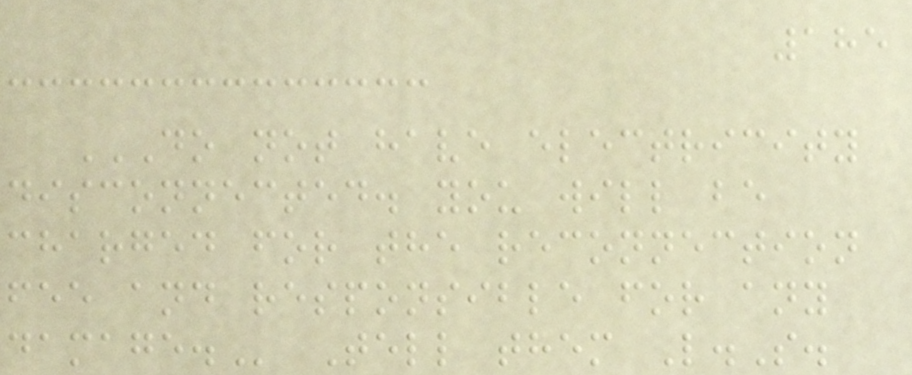185
DO NOT HAVE ELECTRICITY
DISCONNECTED. YOU WILL BE
CHARGED FOR THE RECONNECTION
FEE AND RESPONSIBLE FOR ANY
DAMAGE. Tell them L.S.
